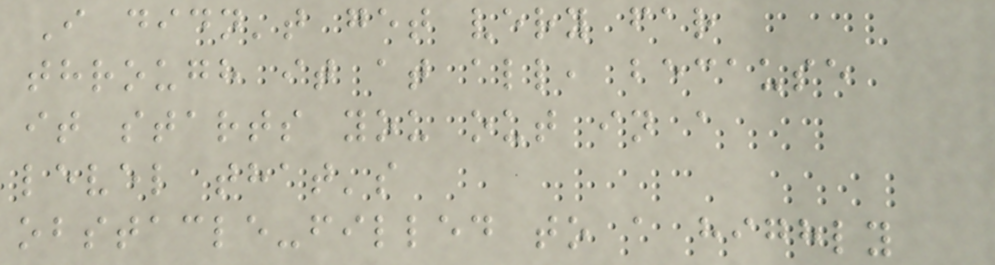I didn't get very far
through it at all, because
it starts you out in a
level that's
obstacle-filled to a highly
